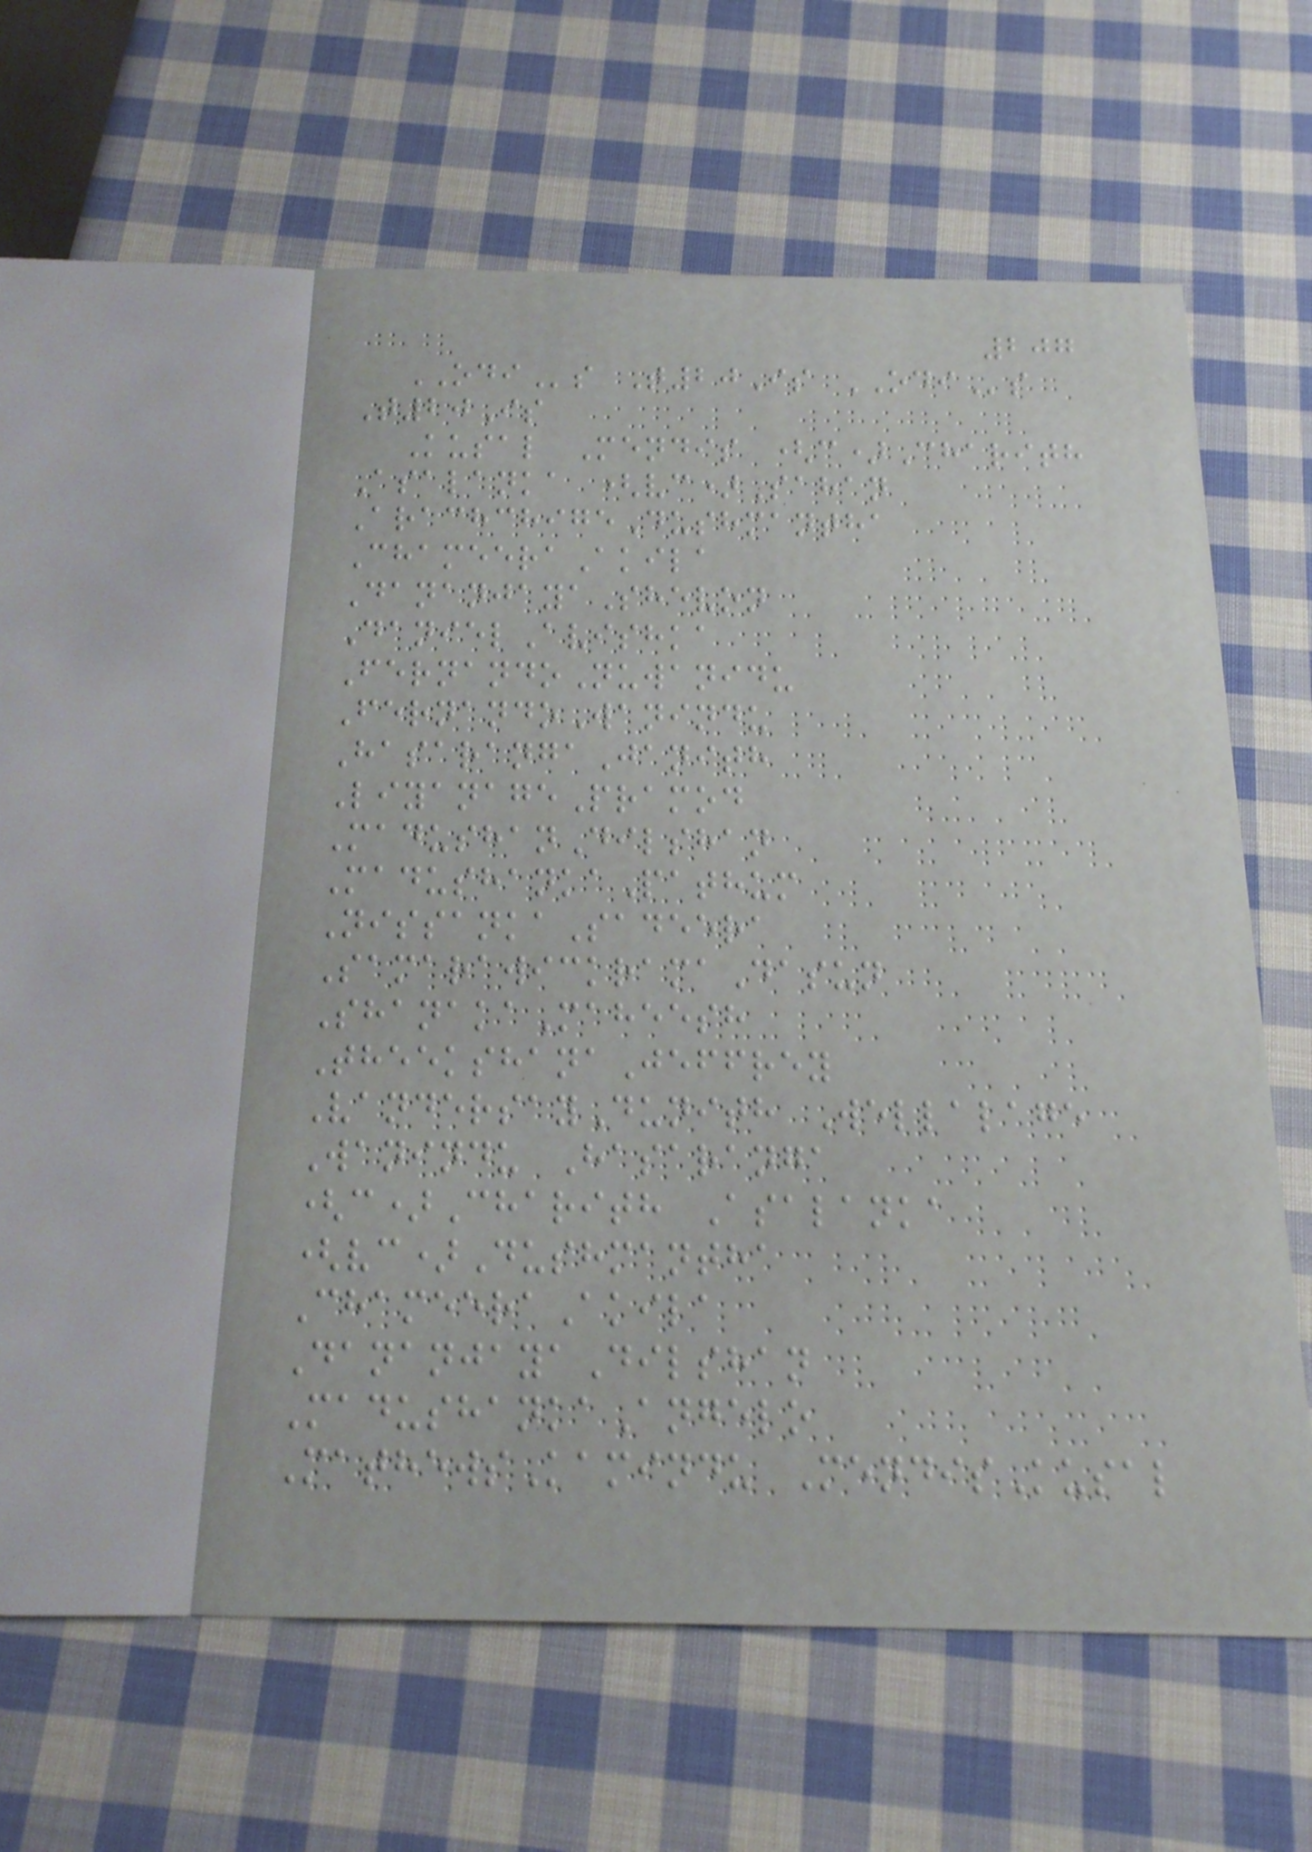207
ODIs T20Is ODIs
T20Is
Kusal Mendis (c)Charith
Asalanka (vc)Sahan
ArachchigeDushmantha
ChameeraAkila
DananjayaShevon
DanielAvishka
FernandoNuwanidu
FernandoWanindu
HasarangaJanith
LiyanagePramod
MadushanDilshan
MadushankaPathum
NissankaSadeera
SamarawickramaDasun
ShanakaMaheesh
TheekshanaJeffrey
VandersayDunith Wellalage
Wanindu Hasaranga
(c)Charith Asalanka
(vc)Dushmantha
ChameeraAkila
DananjayaDilshan
MadushankaAngelo
MathewsKamindu MendisKusal
